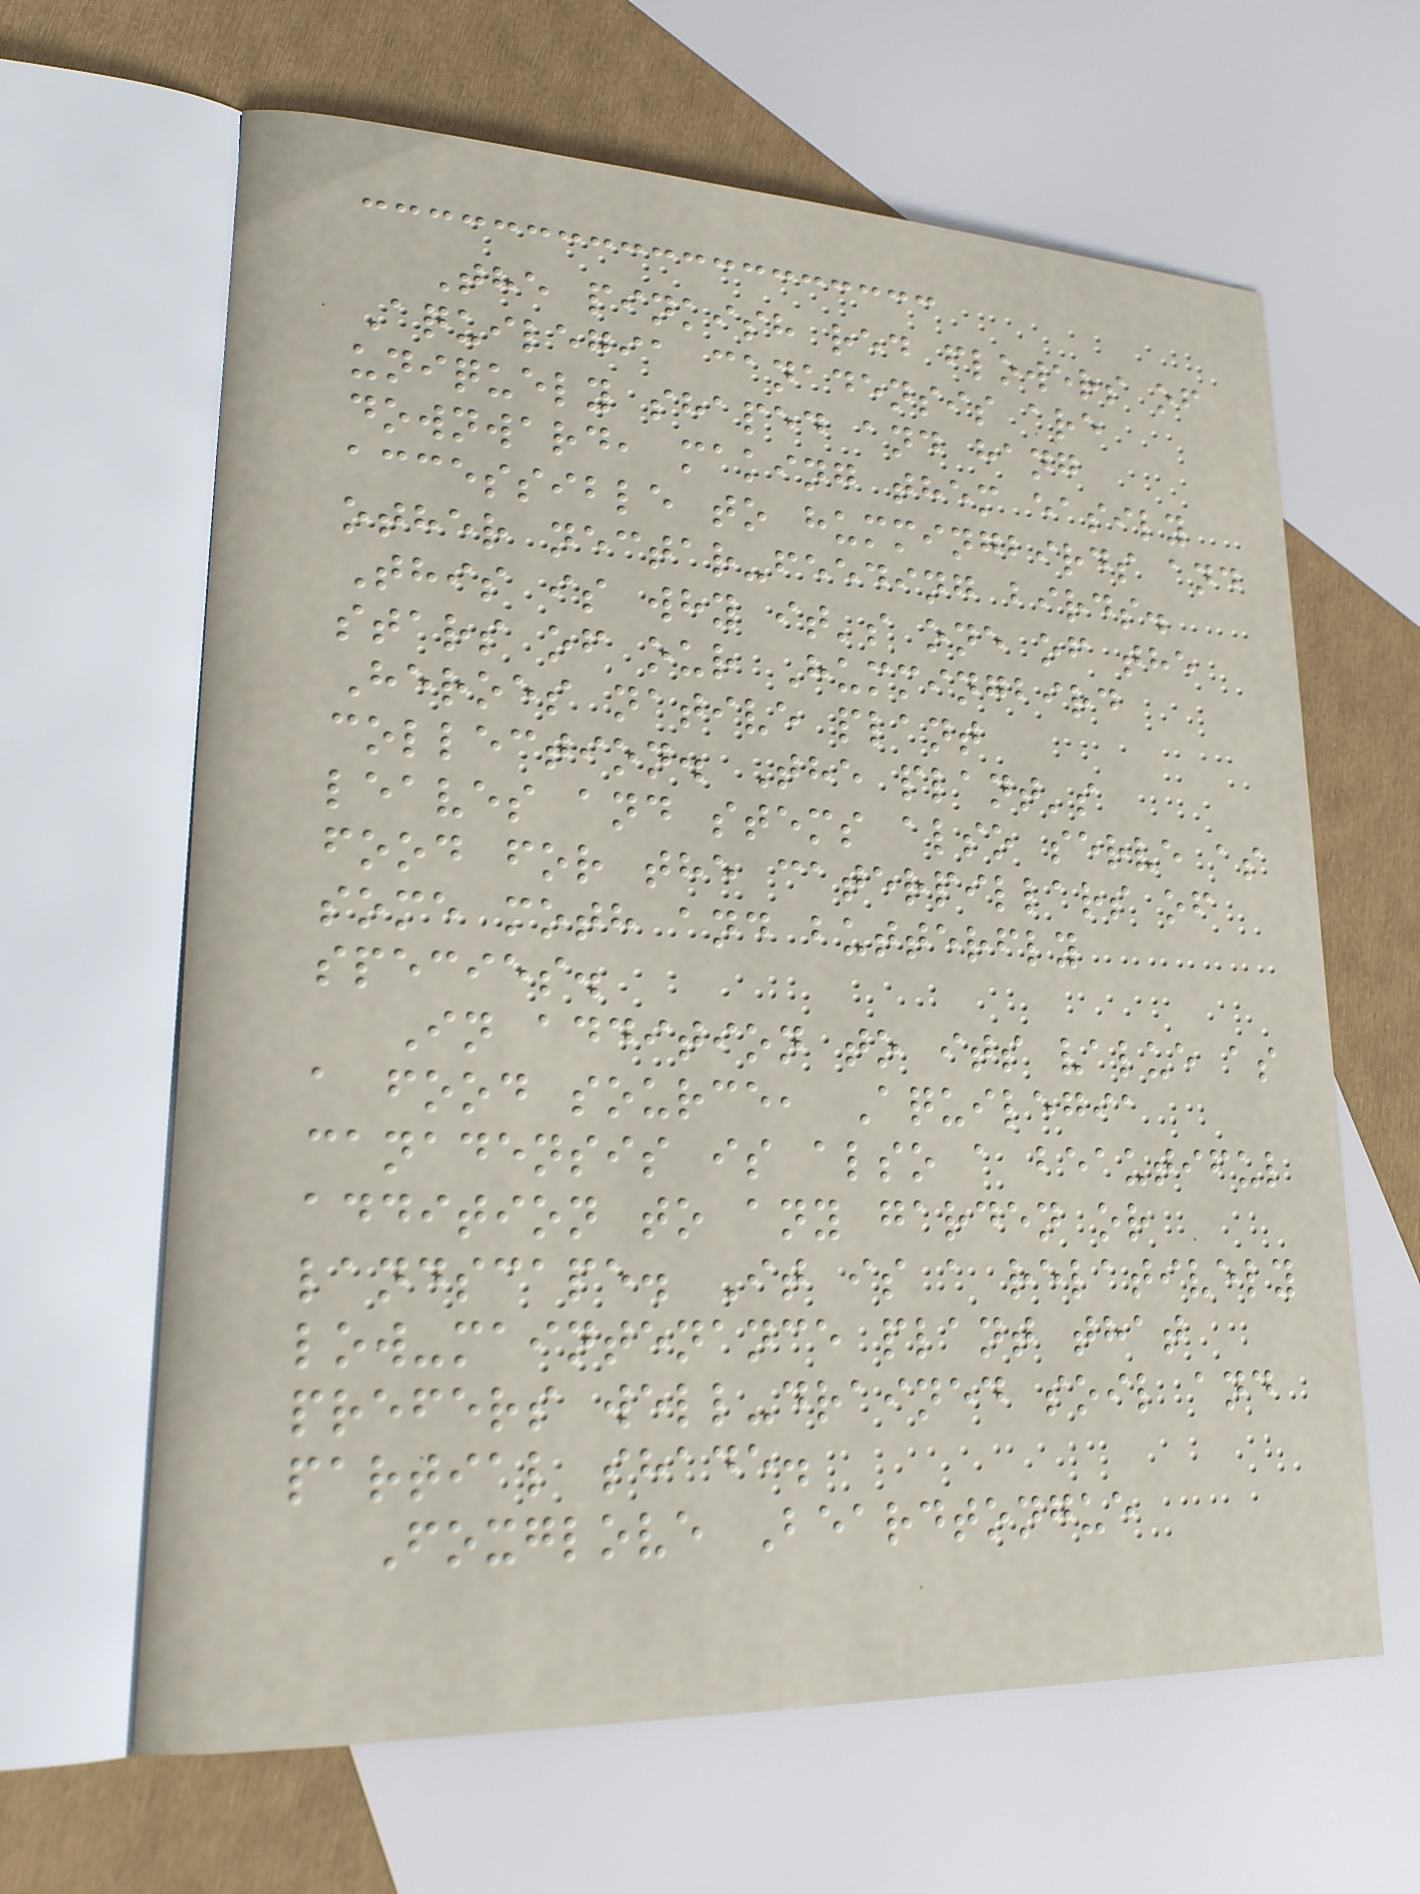The pinkish red flowers of
Aquilegia canadensis are
uniquely shaped and hang
downward, making them easily
accessible to hummingbirds and
other nectar-feeding birds.
This is why it's one of the
stars of our Hummingbird
Heroes native plant
collection. The plant's
leaves and stems also serve as
food for the caterpillars of
some moth and butterfly
species.
In addition to its value as
a food source, Aquilegia
canadensis is also a beautiful
addition to any garden or
landscape. It is a relatively
low-maintenance plant that
prefers well-drained soil and
partial shade.
Foxglove Beardtongue
